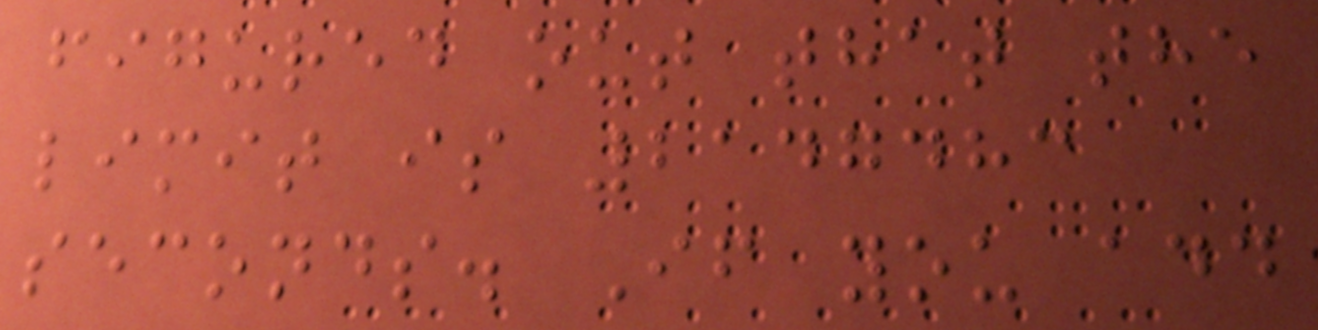figured out that the
limit is 2147483
seconds. If you add
